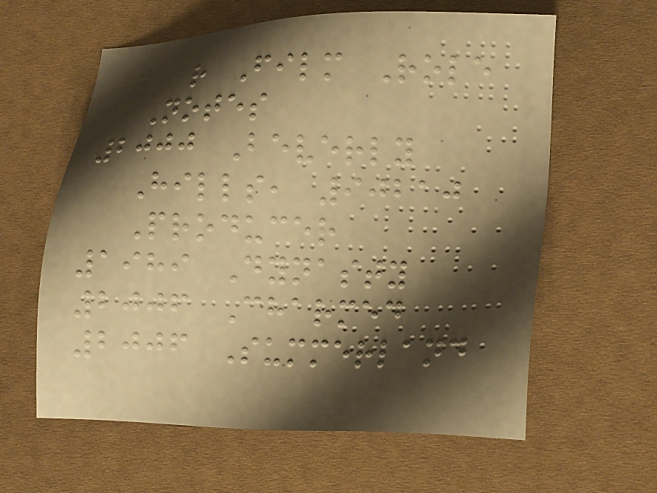Year Film Role
Notes
2000 Beverly
Hills, 90210
Producer
1989 Dynasty
2006 Charmed
2006 Summerland
